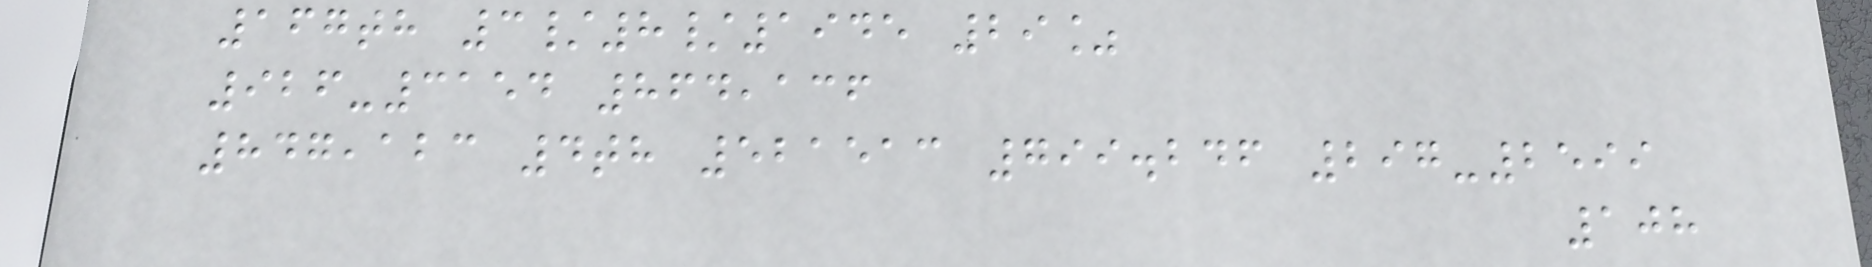167th 3/8/1945 29%
926-3154 864,136
847,123 4th 521513 799.246 297-2599
108
